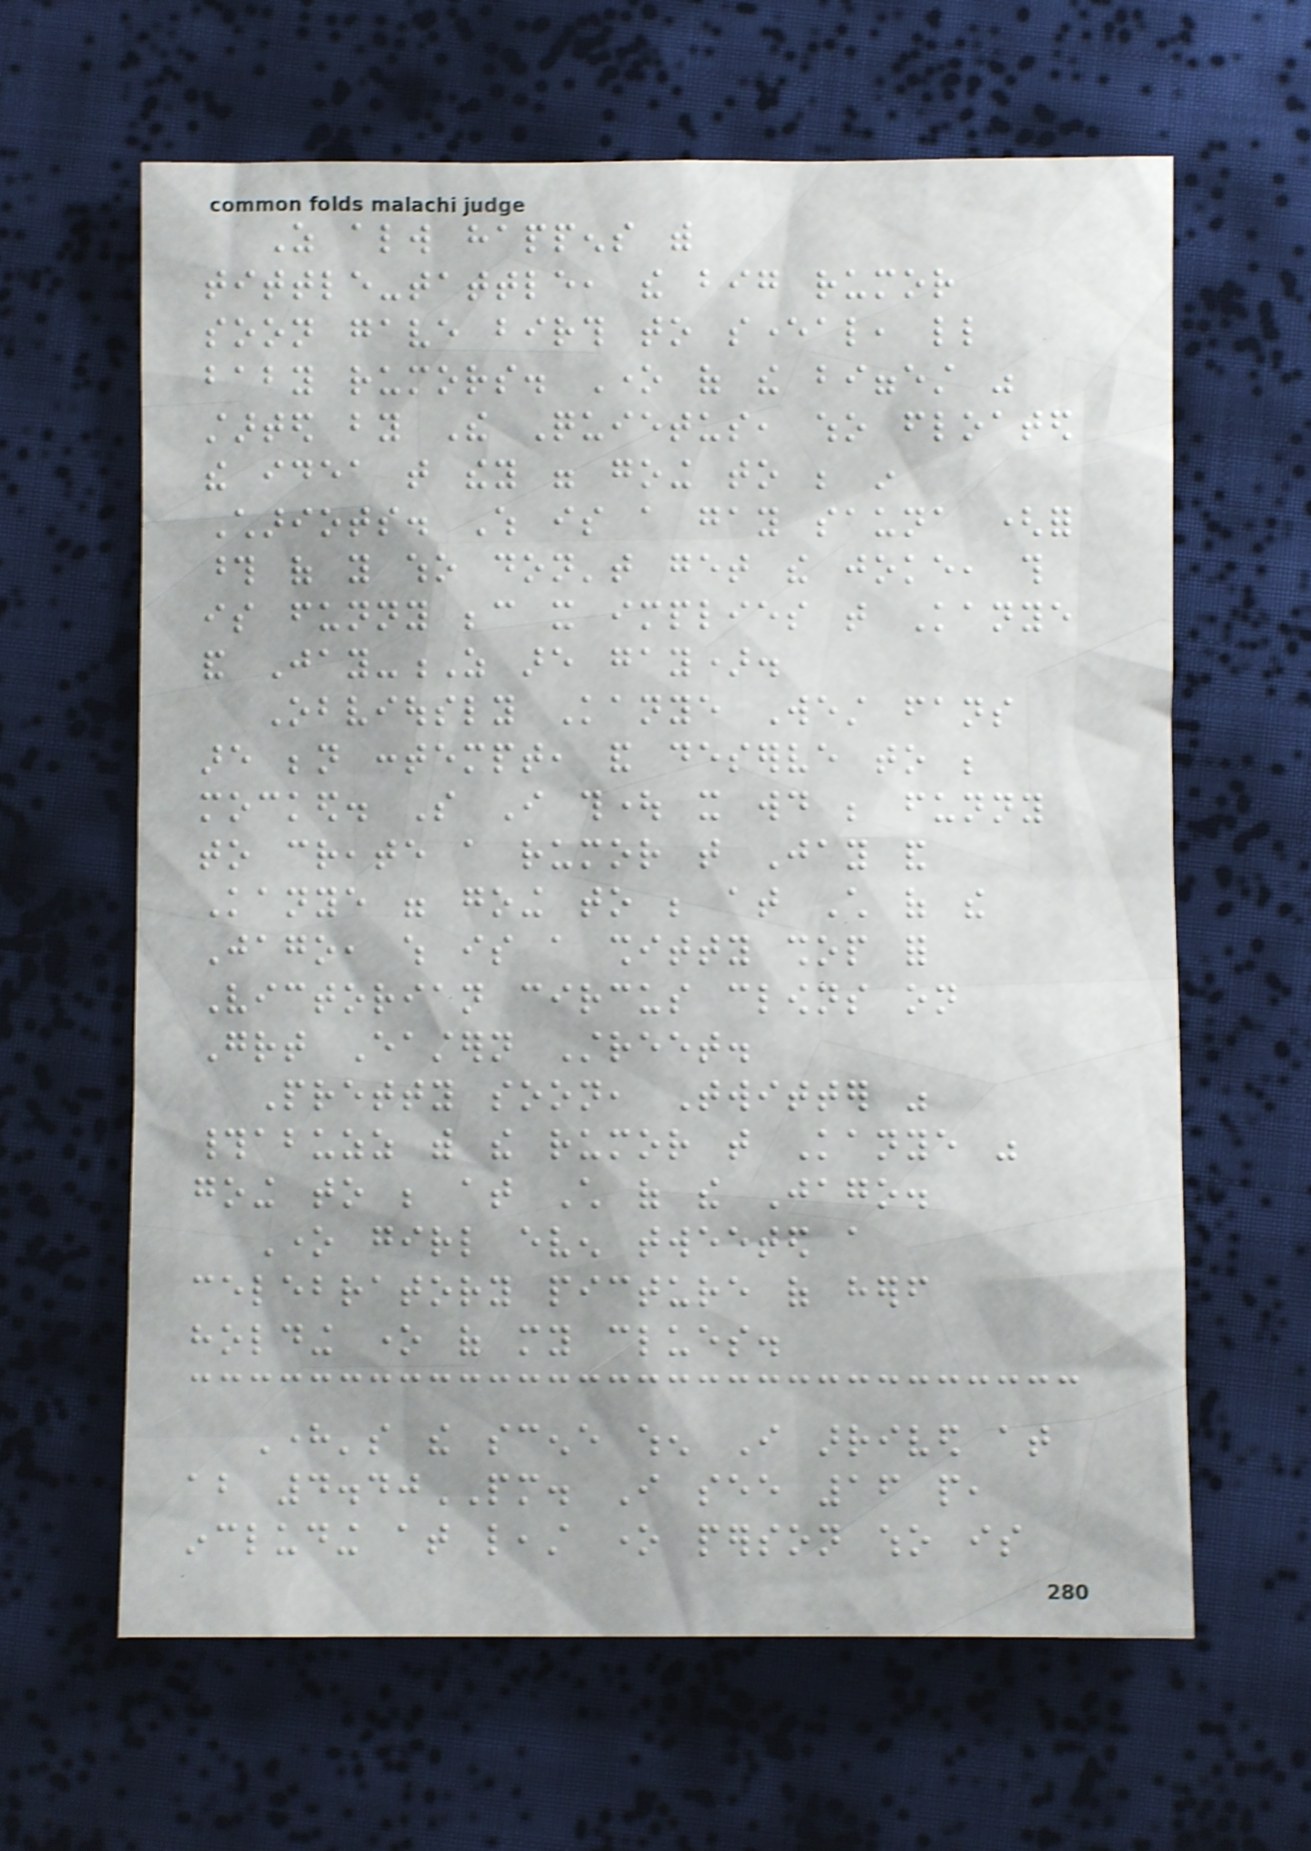As always happens with
tittle-tattle, the big rumor
soon gave birth to several, little
baby rumors. One of the biggest was
started by The Quietus, who floated
the idea that they were going to be in
Chariots. Which is a gay sauna (for
those of you who don't get the joke, this
is funny because it implies that Kanye
and Jay-Z are gay).
Obviously Kanye West fans
are beneath contempt, and deserve to be
mocked. So I thought it would be funny
to create a rumor that Jay and
Kanye were going to be at Child of the
Jago, which is a shitty shop for
Victorian circus clowns on
Great Eastern Street.
Pretty soon, Twitter was
#abuzz with the rumor that Kanye was
going to be at Child of the Jago.
One girl even tweeted a
celebratory picture of herself
holding one of my clues.
Here's the scene when I arrived at
about 4.40PM. I see 16 people,
including at least one person who is
